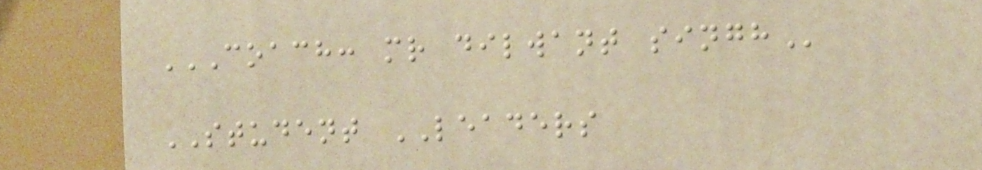COACH: MR DILWANT SINGH
STUDENT LEADERS
